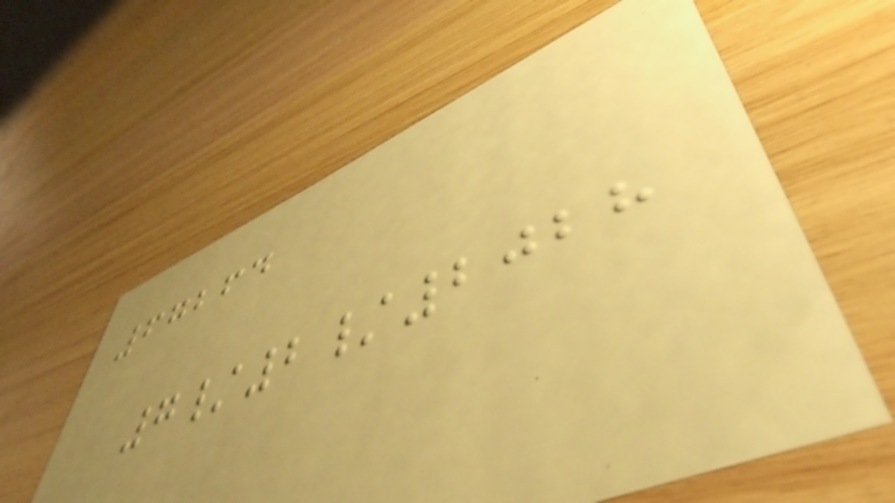67264
7/2/2028
